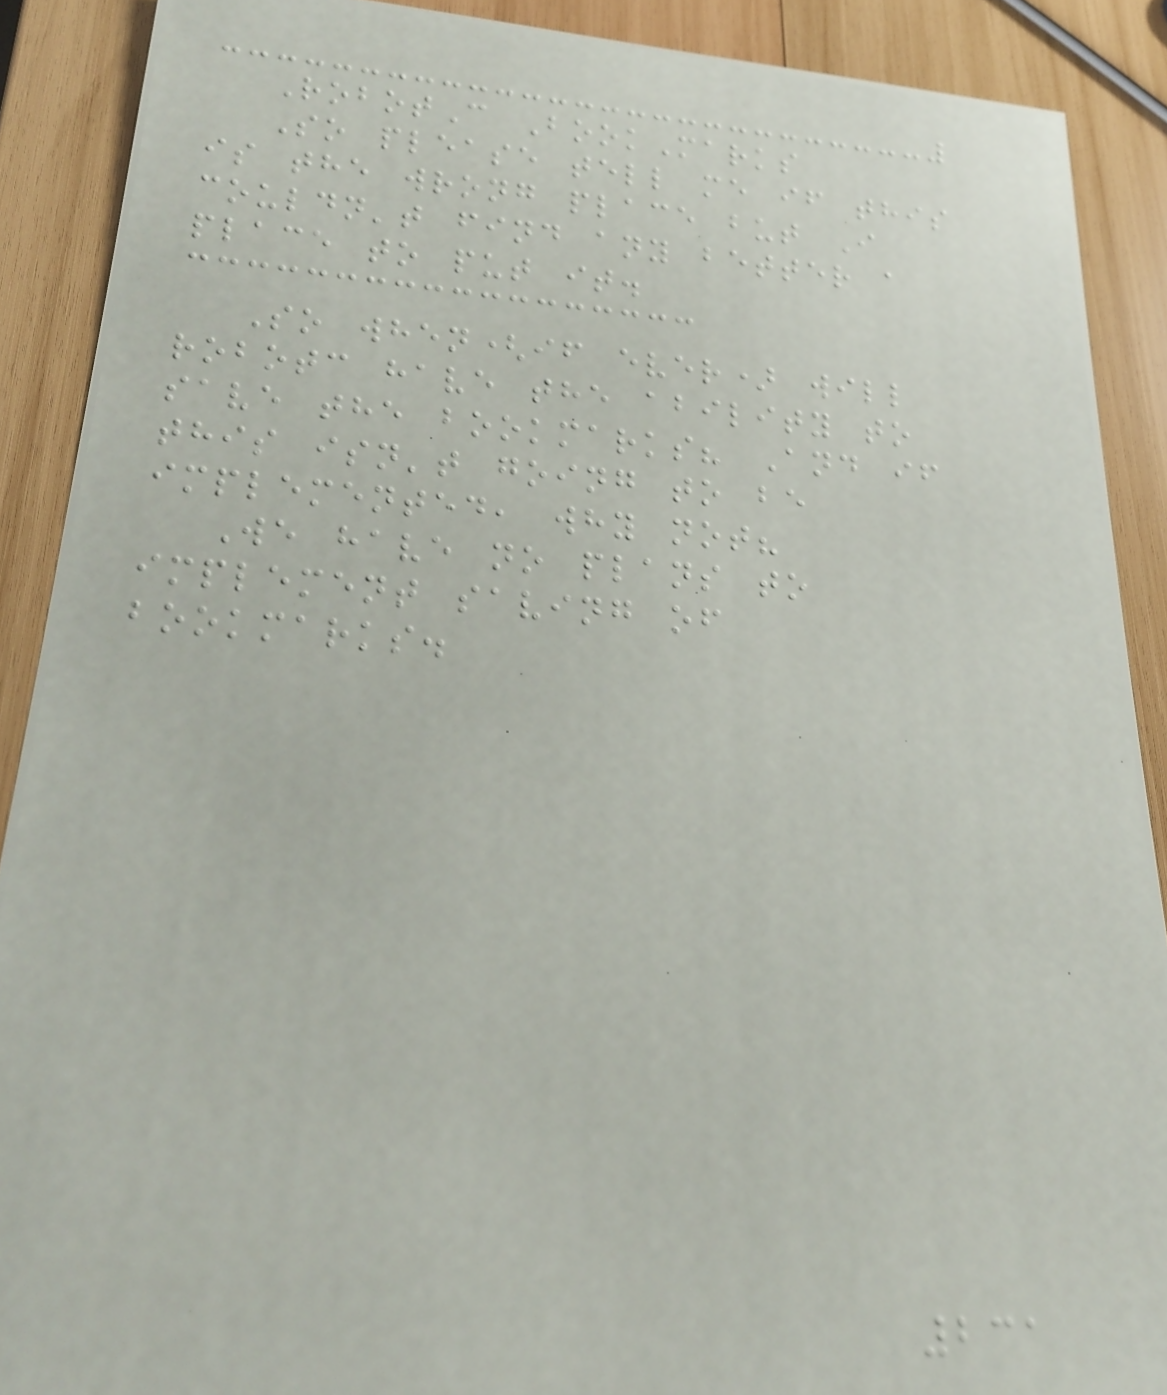RobotC BookMarks
So please tell me if this
is the wrong place but I
couldn't find any better a
place to put it.
So when(if ever) will
robotc have the ability to
save the bookmarks? And if
this isn't going to be
implemented, why not?
We have no plans to
implement saving of
bookmarks.
231
